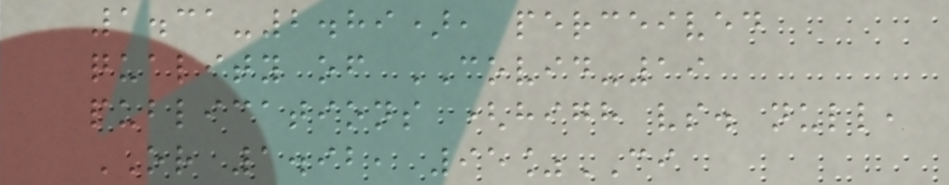1.31-2.89), perceived
quality of COVID-19
publications (high vs. null,
OR 1.92, 95%CI
